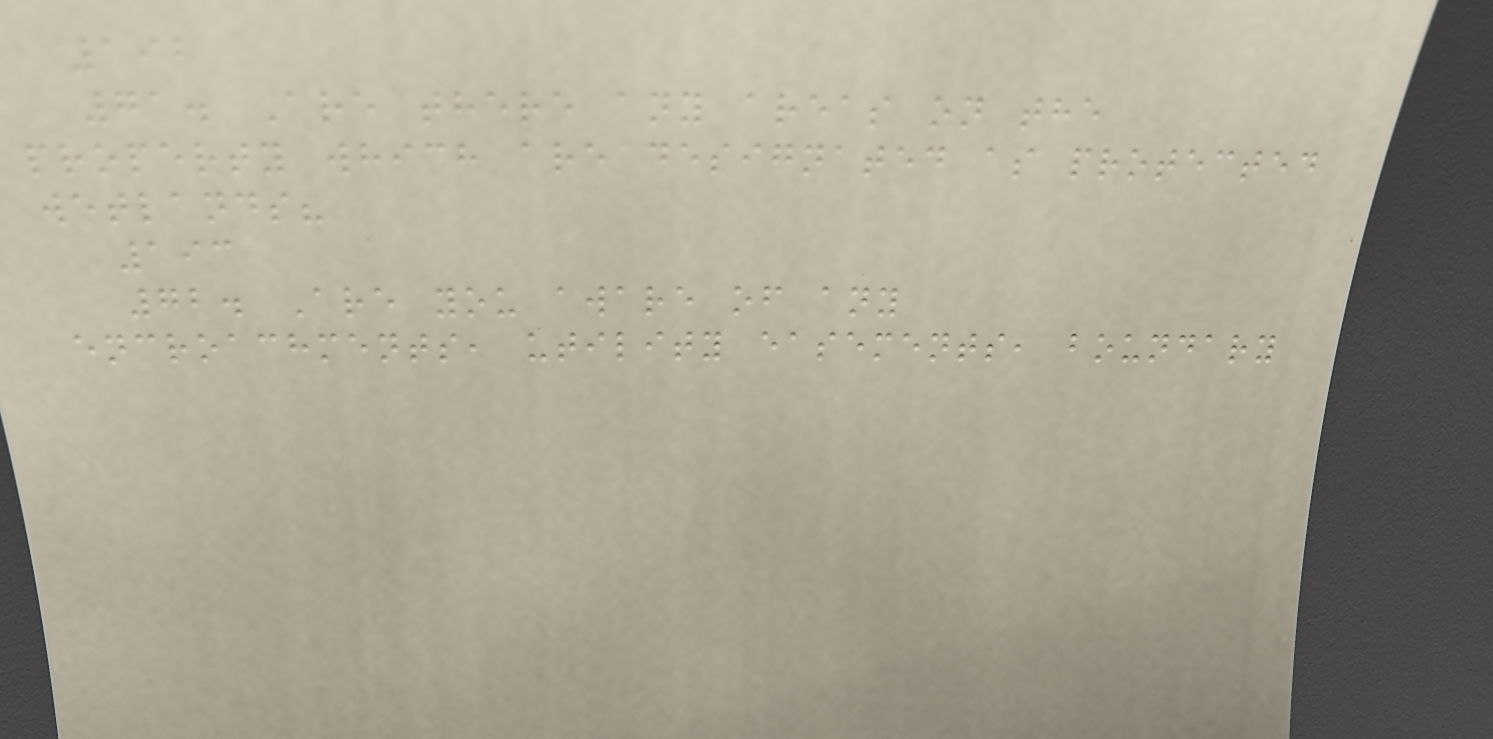192
71. Are there any areas on the
property which are designated as protected
wetlands?
193
72. Are you aware of any
encroachments, utility easements, boundary
